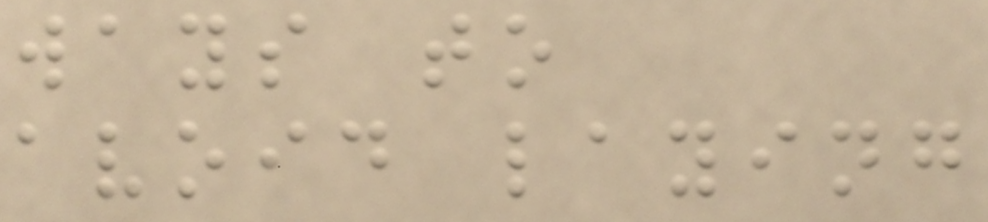ways to
avoid laying
